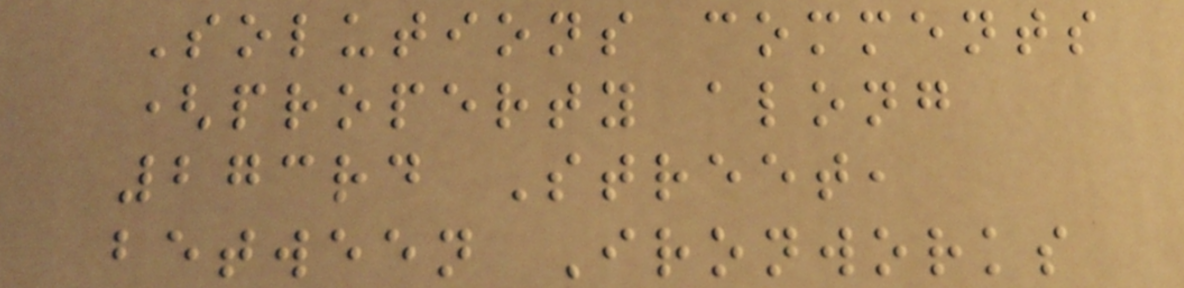Solutions comments
(property along
273rd Street,
between Ironworks
